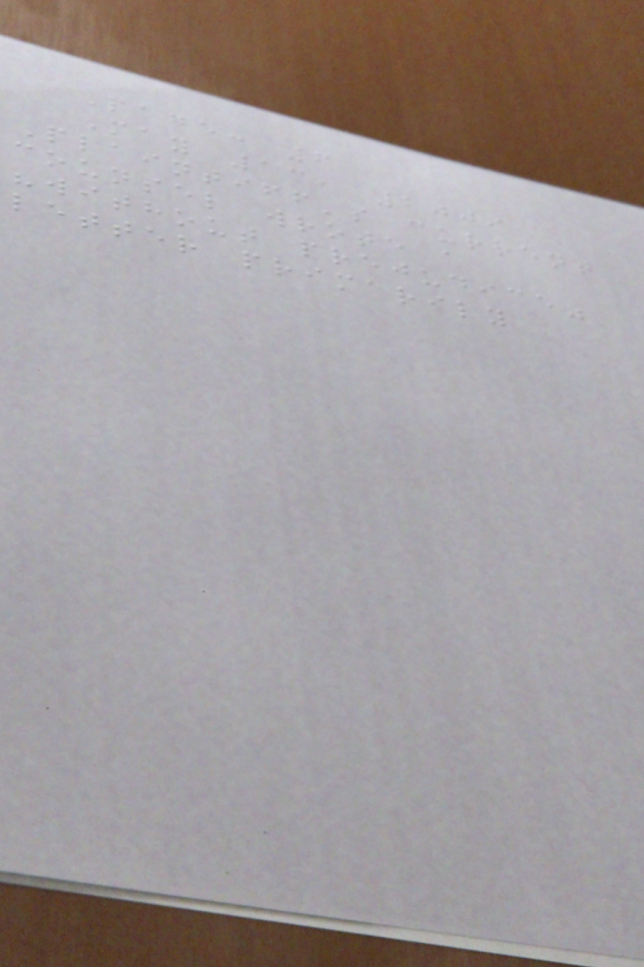Page: 6
May 13, 2009
Plaintiff's current
counsel wrote a
"without prejudice"
letter primarily
